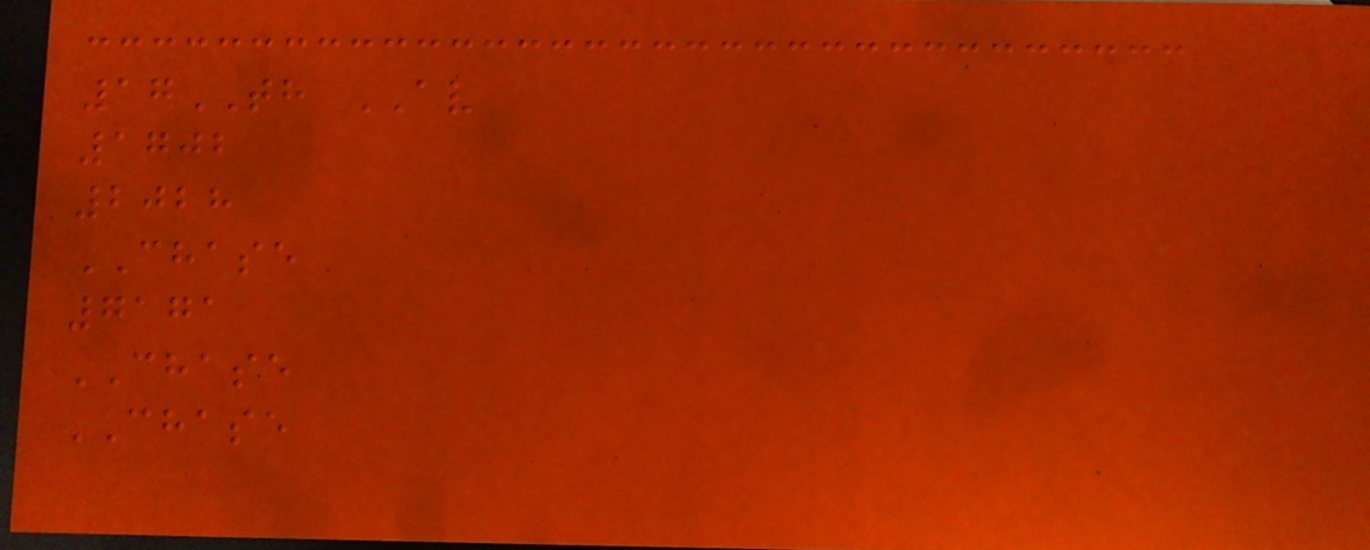17TH AV
1702
2028
CHASE
7171
CHASE
CHASE
